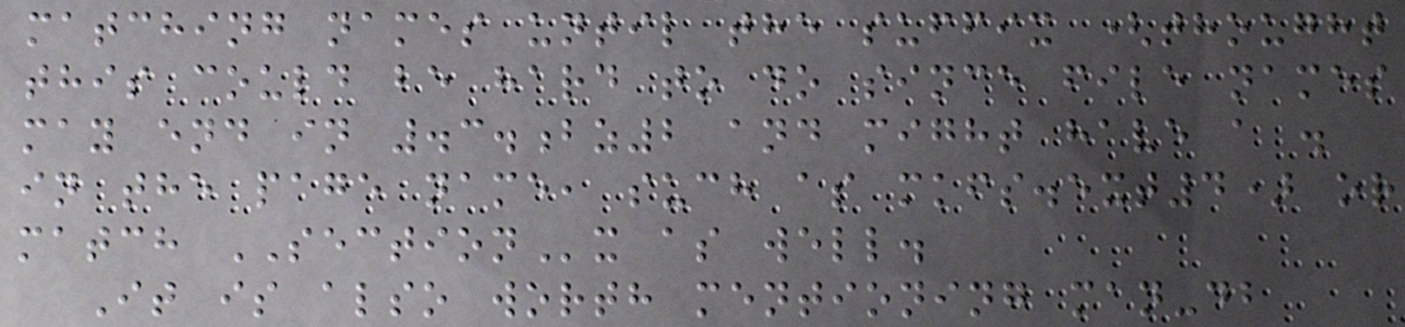matching names until the suffix (thought
this could be hard to do since file names
may end in .3.bz2 and might have a .
in the page name, such as mkfs.ext4) or
match SECTIONx as well.
It is also worth mentioning man-db
